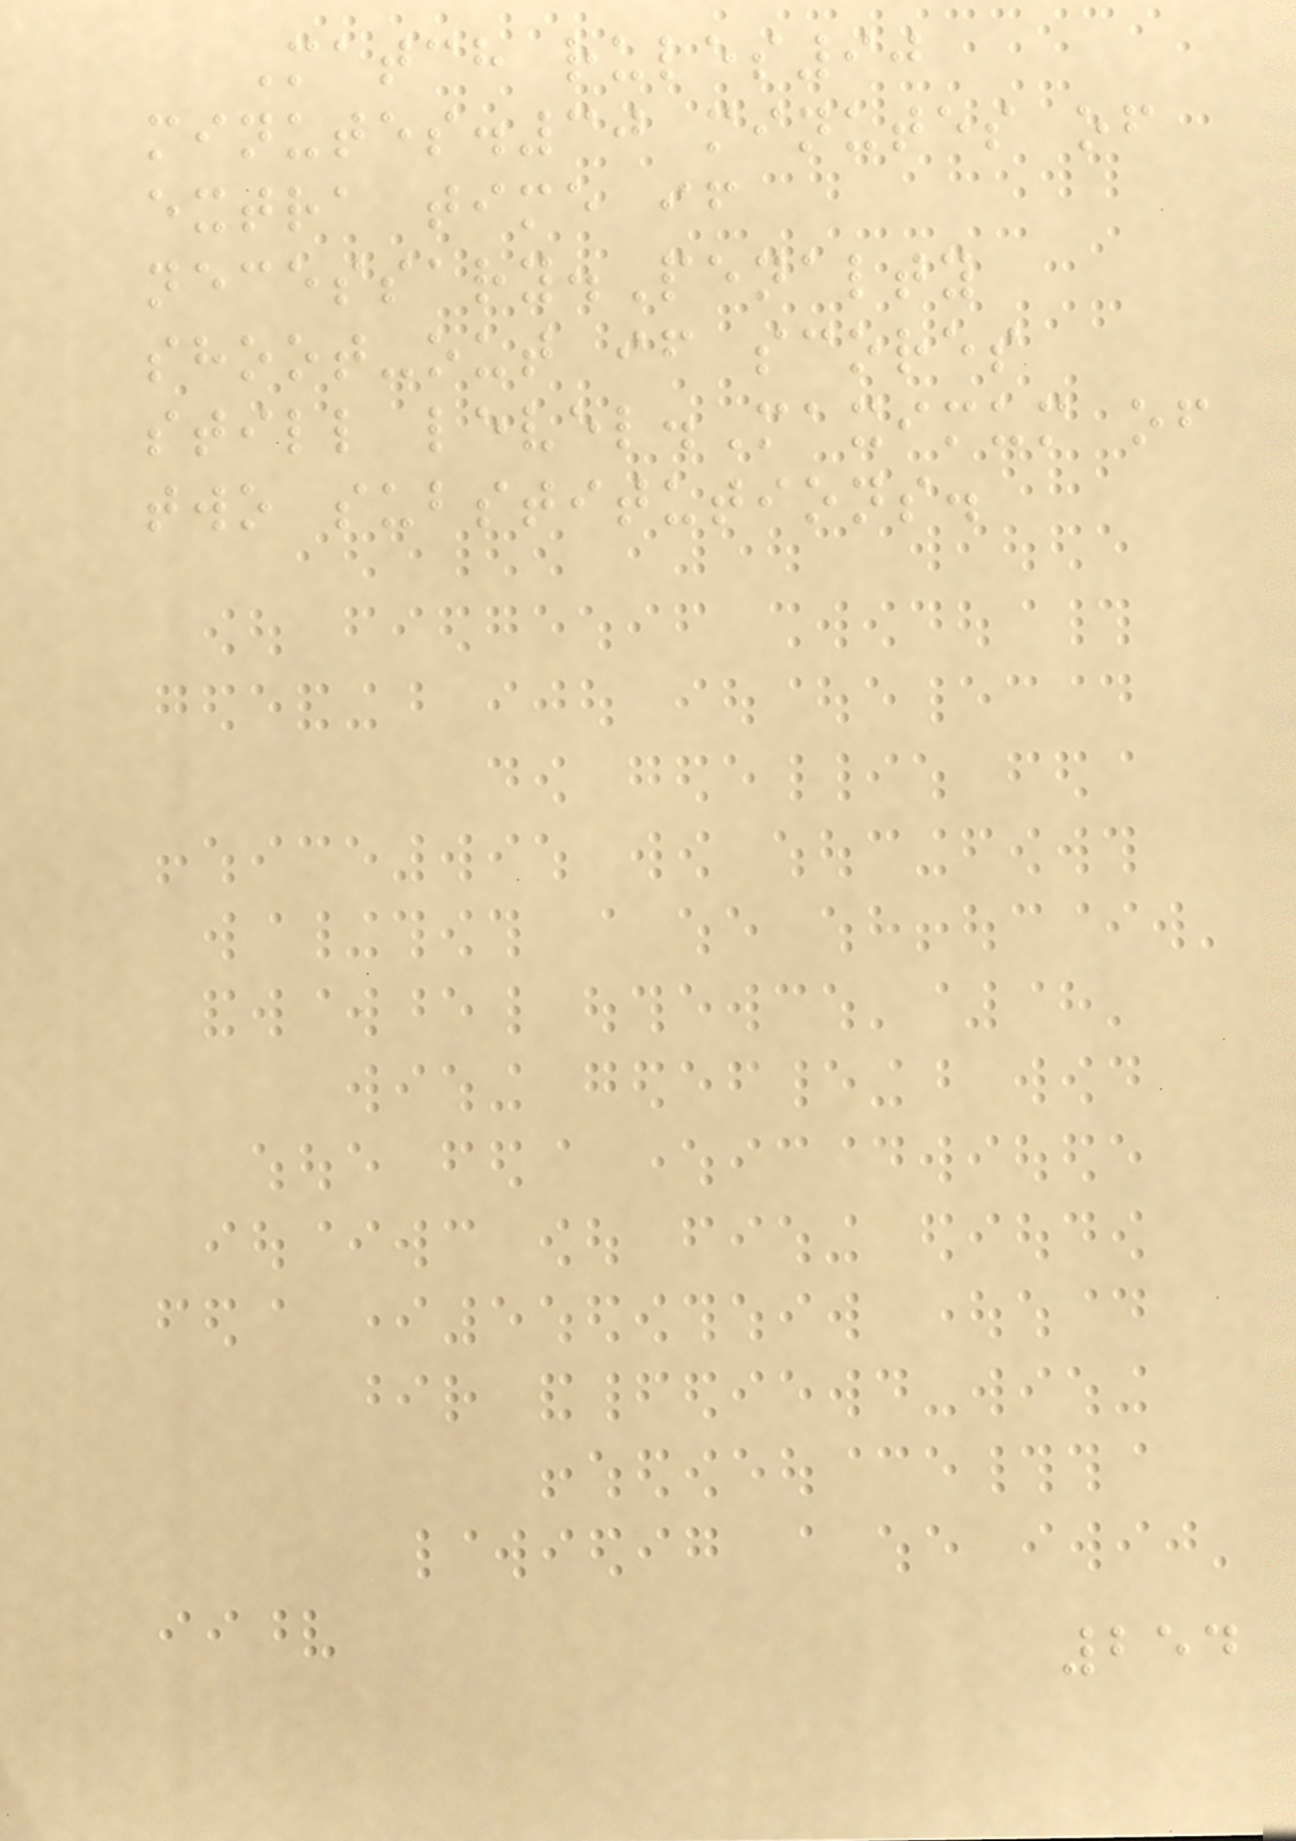Match rules90
minutes.30 minutes of
extra time if
necessary.Penalty
shoot-out if scores
still level.Maximum of
two substitutions.
254
